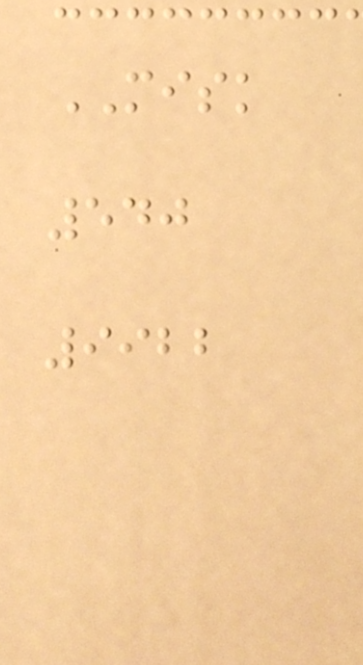MISK
540
9922
